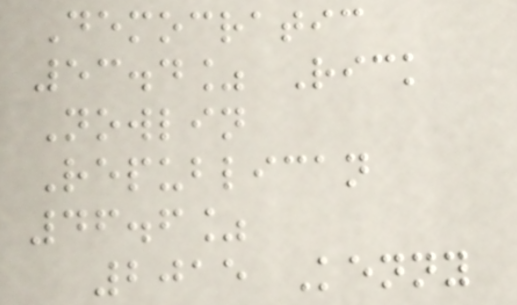Democratic
53.4% Rick
Nowlin
Republican
46.6%
2015 Kenny
